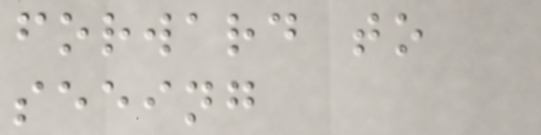forward to
seeing
